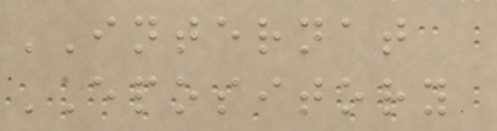INTERNAT
EPOSITORY
